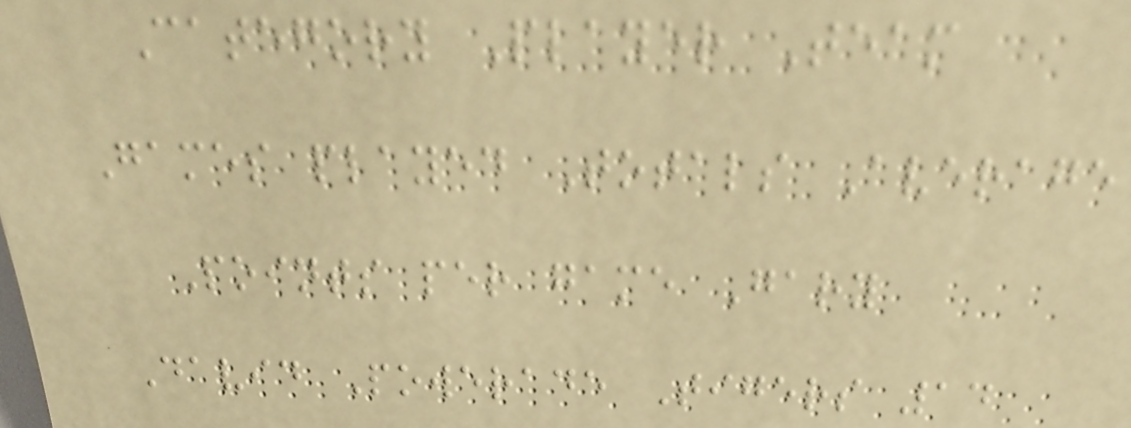Category Player Team
Games played Totals Average
Points per game Gary
David Powerade Tigers 14
